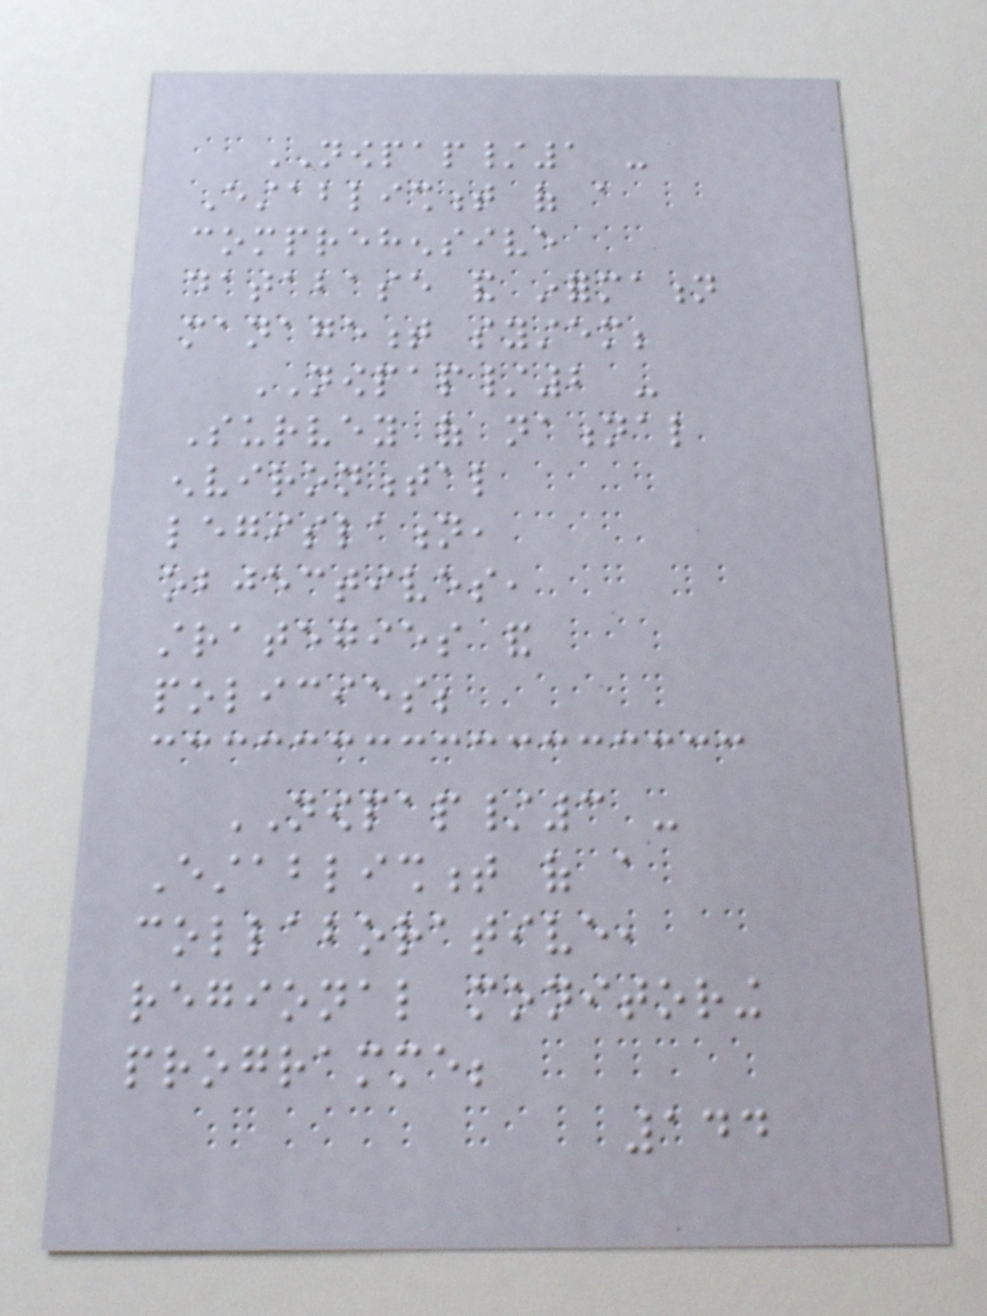NOWPAP/1 -
Establishment of a
comprehensive
database and information
management system;
NOWPAP/2 -
Survey of national
environmental
legislation,
objectives,
strategies and
policies;
NOWPAP/3 -
Establishment of a
collaborative,
regional monitoring
programme;
144
